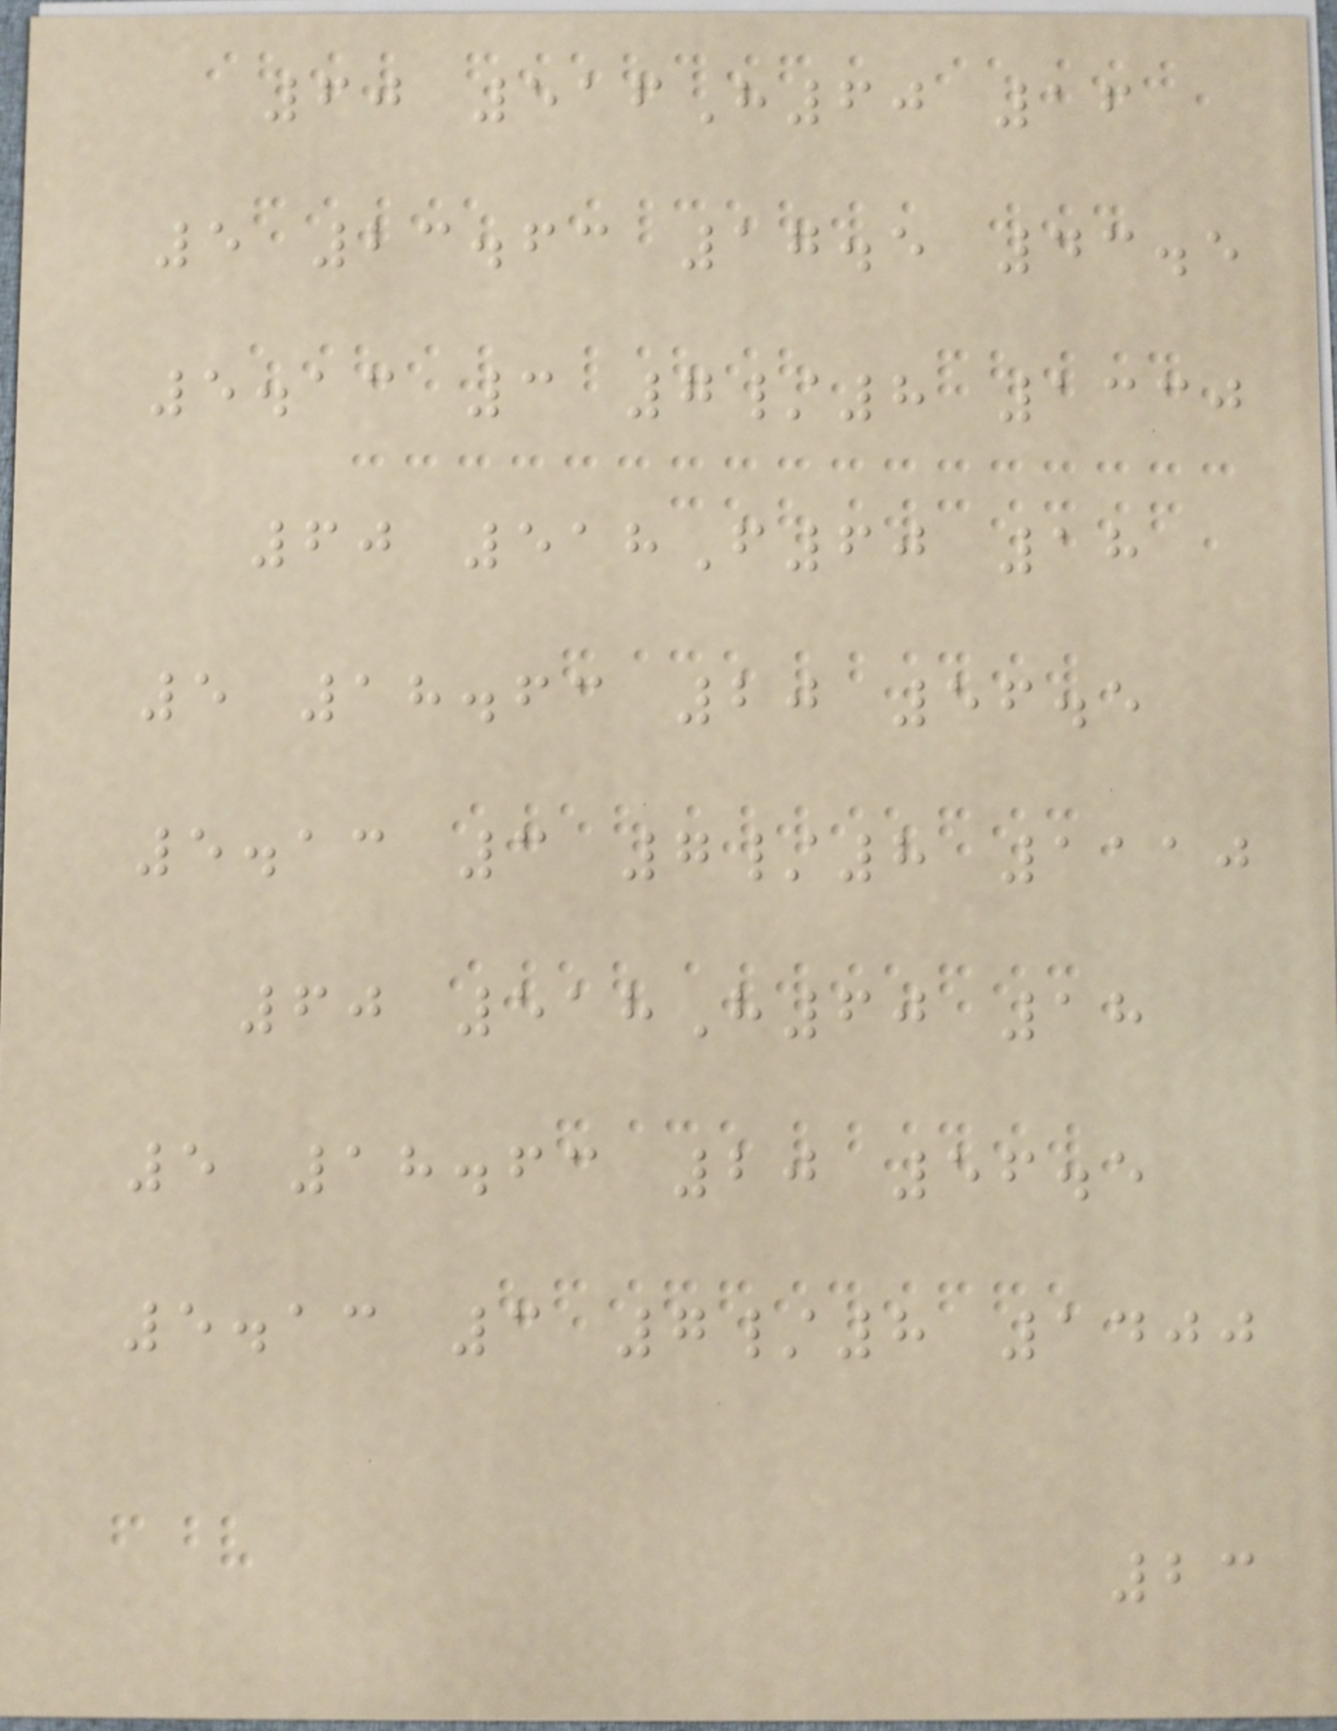60 516H60 16
5 23.63 17.5 43.5
5.13 3 7/8 1330
60 518F60 18
5 18.63 20 56.5
5.13 3 7/8 1110
60 518H60 18
5 18.63 20 56.5
5.13 3 7/8 1400
23
